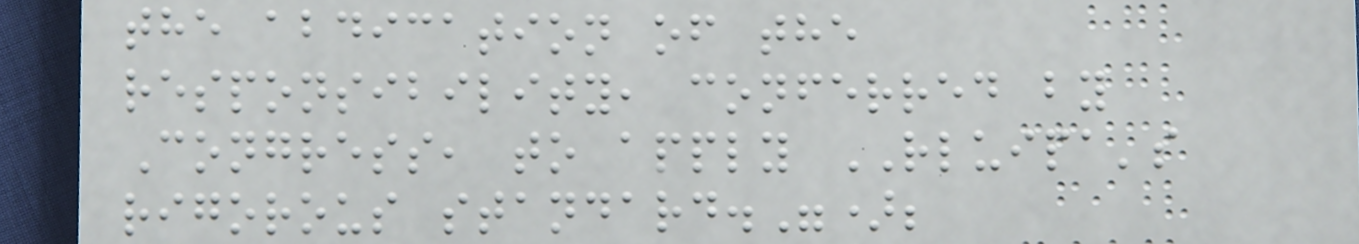the abdication of the
responsibility, conferred by
Congress, to apply RLUIPA's
rigorous standard.");
